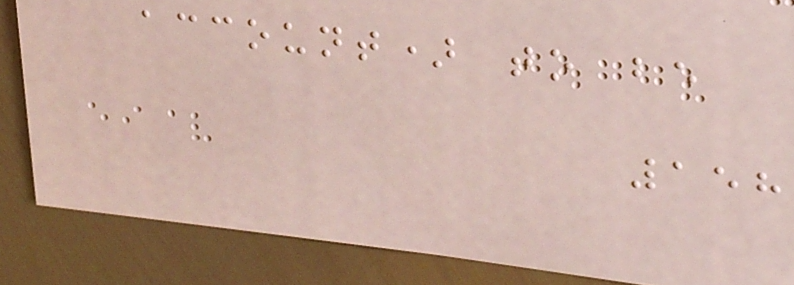account) to be
158
